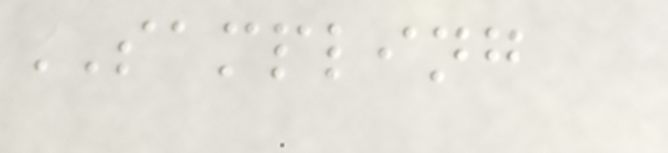SAMPLING
